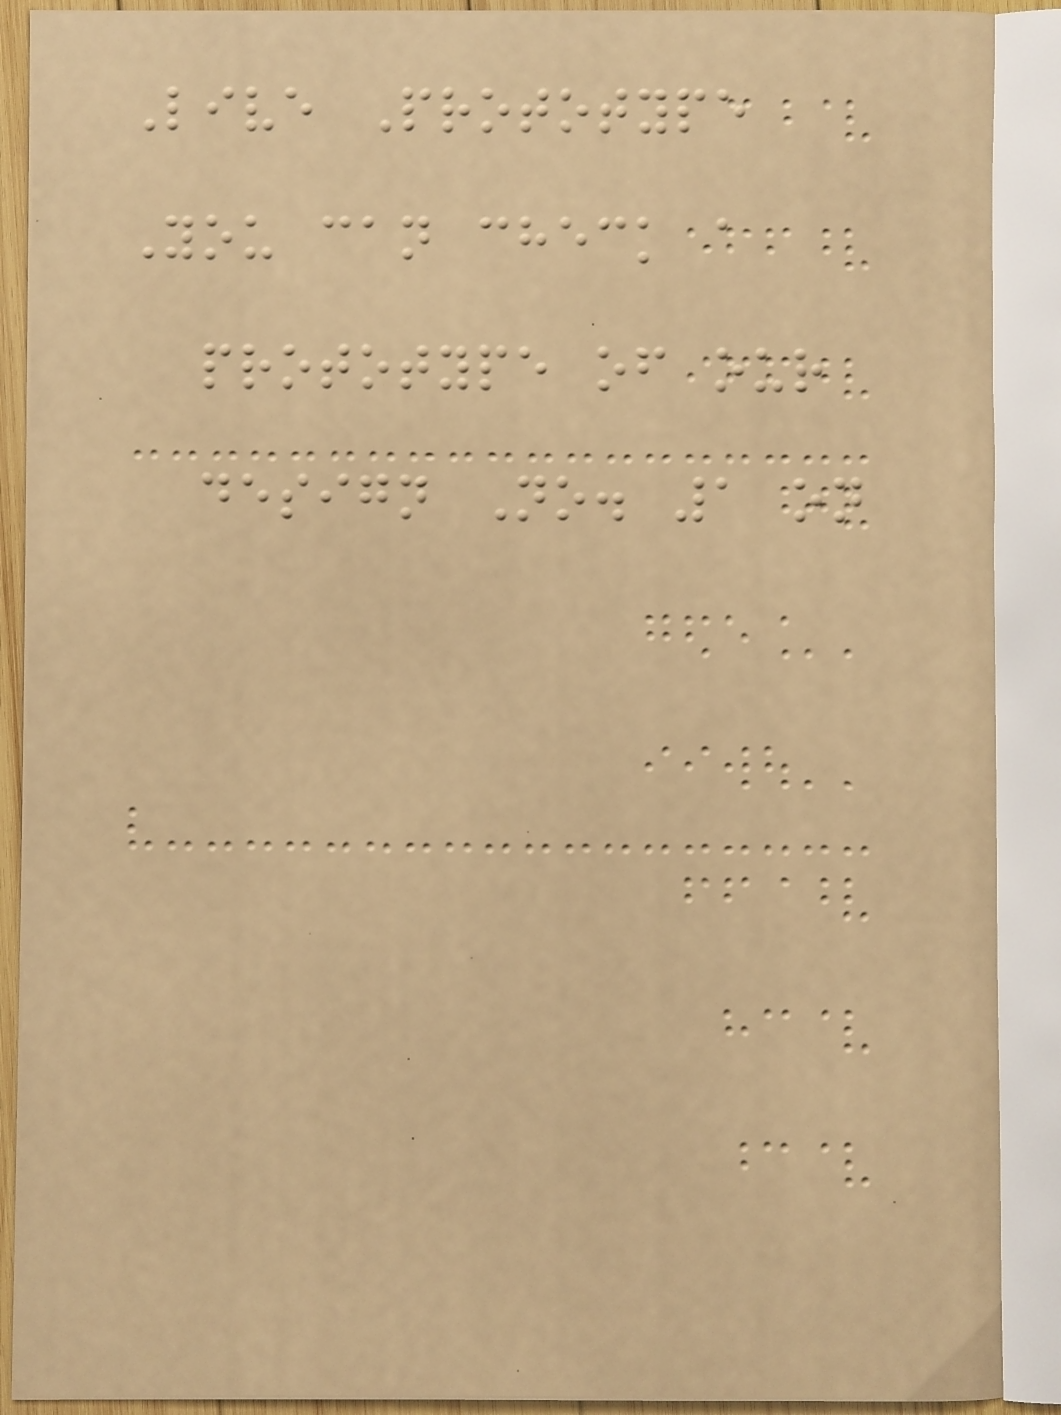Live Prototype
You can check a
prototype of our
design No. 1 on
